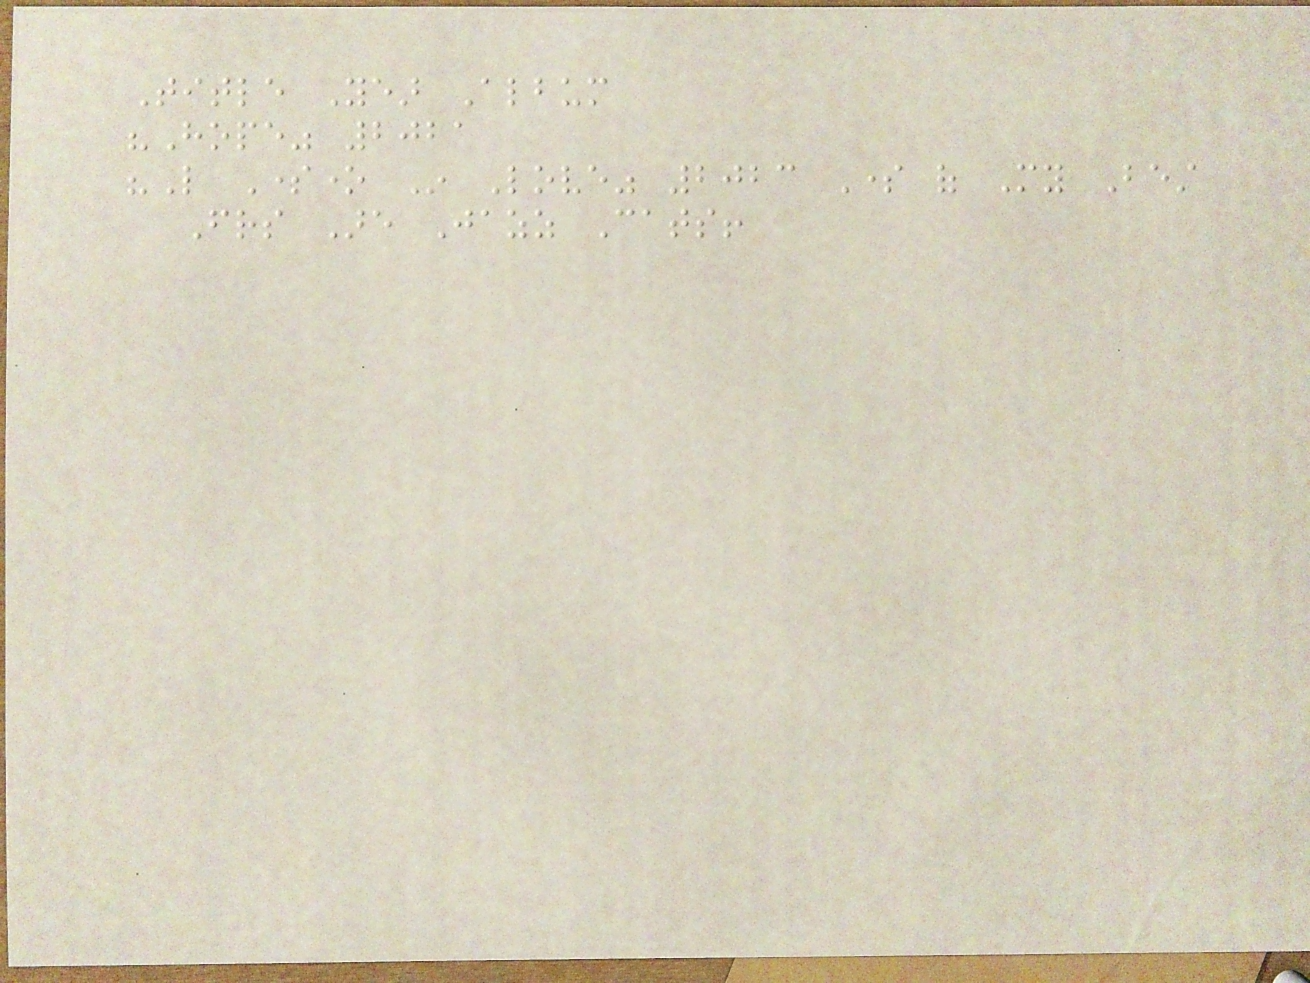Title Year Album
"Hope" 2021
"Like Someone In Love" 2023 Some of My Best
Friends Are Jazz Cats!
